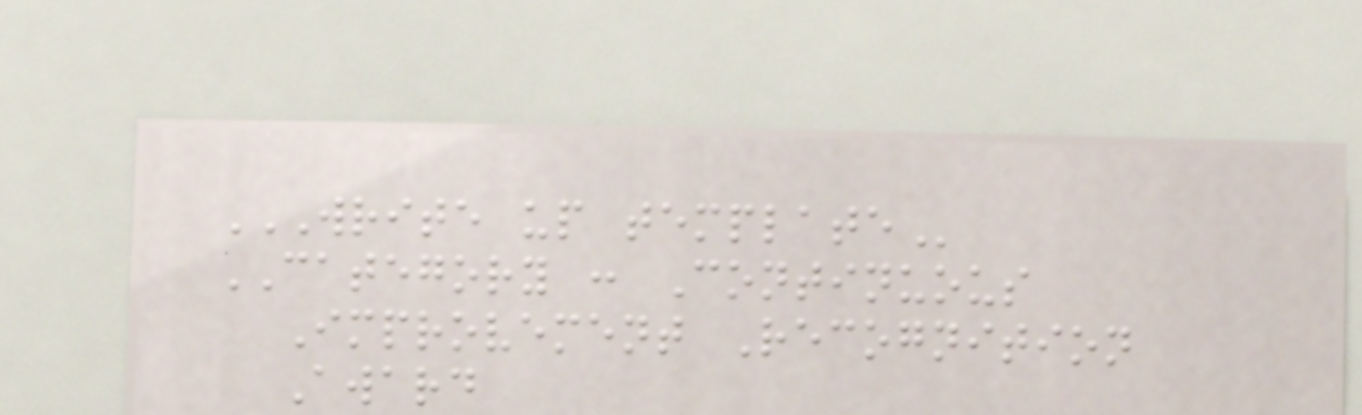WRITE UP TEMPLATE
CATEGORY : Continuous
Improvement Recognition
Award
